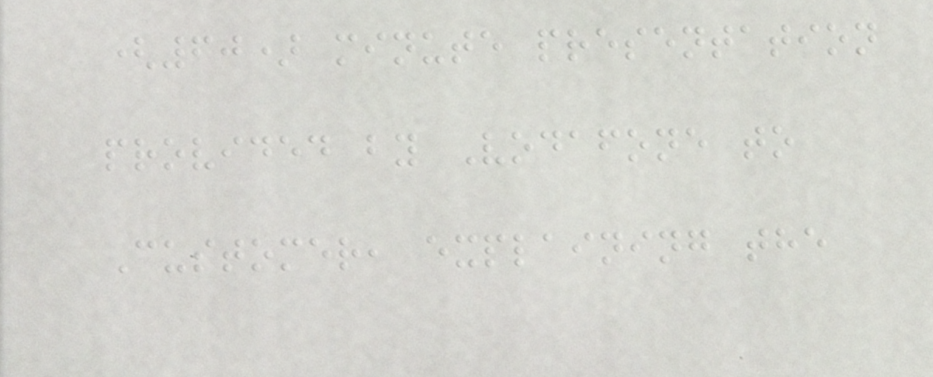(60) minute presentation
provided by Vodafone to
Customer, explaining the
